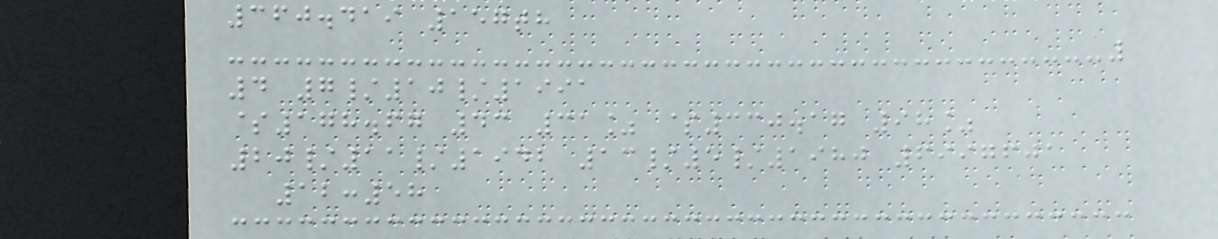360.419 157th
4 7/10/1991
$178.67 43 31% $330.17 98%
20/11/1942 13/5/1980 6997601
12:58
